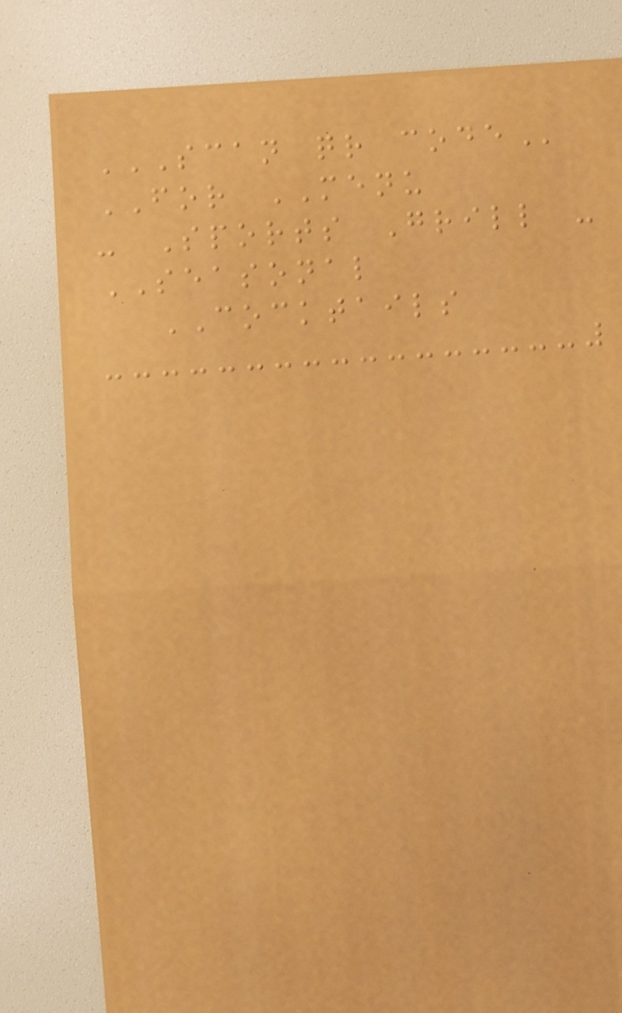SCAN QR CODE
FOR MENU
- Sports Grill -
SEASONAL
COCKTAILS
